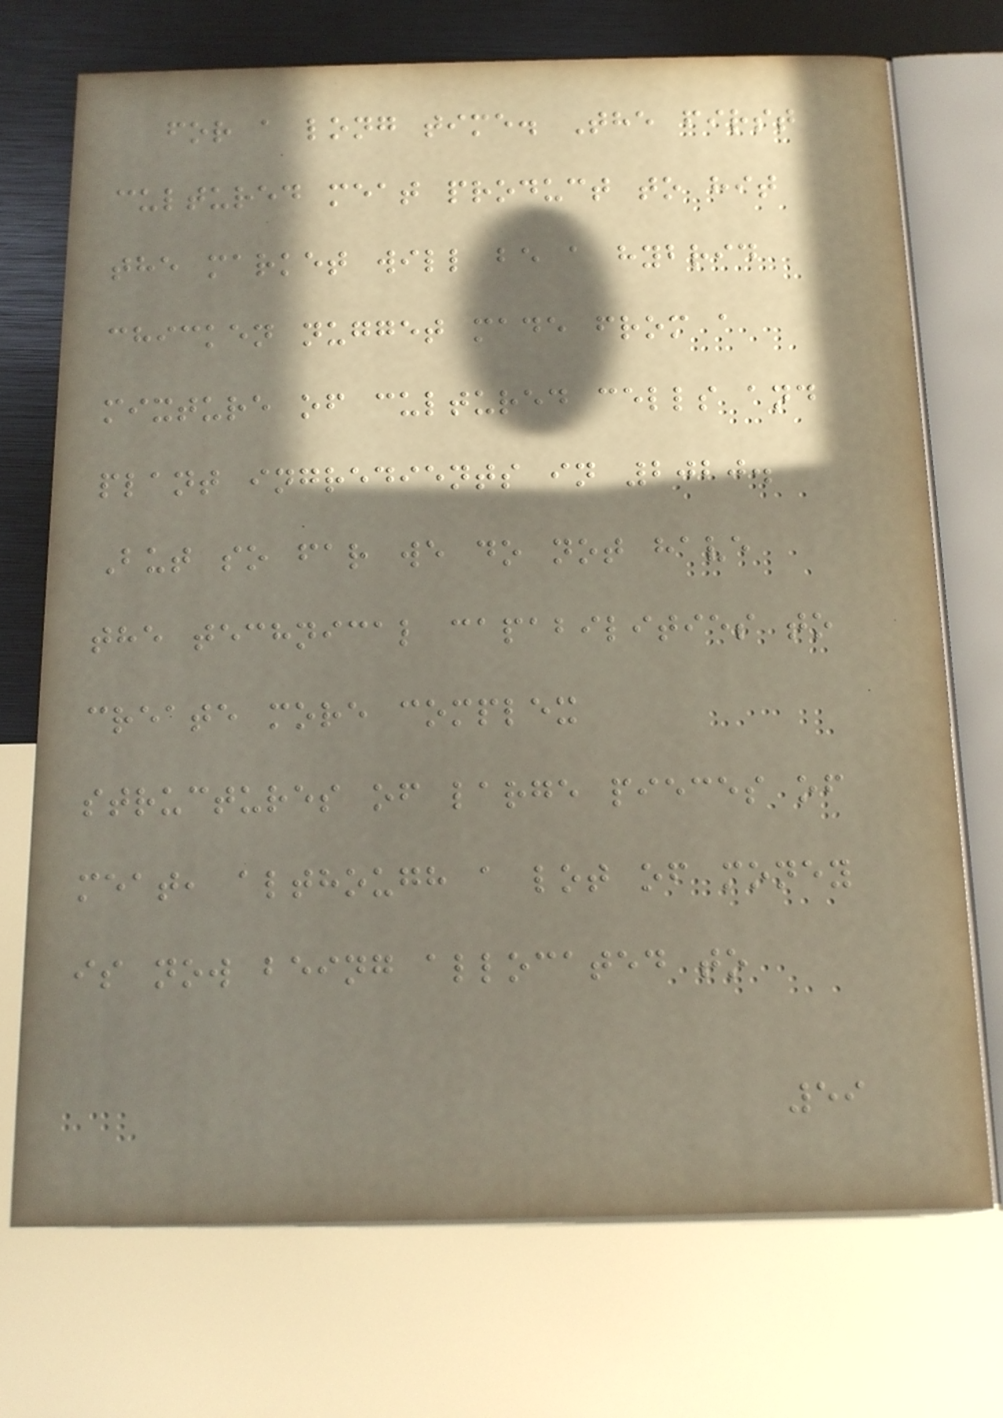for a long time. The first
cultured meat product to hit
the market will be a hybrid
chicken nugget made from a
mixture of cultured cells and
plant ingredients in 2020.
But so far we do not have
the technical capabilities to
create more complex
structures of large pieces of
meat, although a lot of money
is now being allocated to
59
